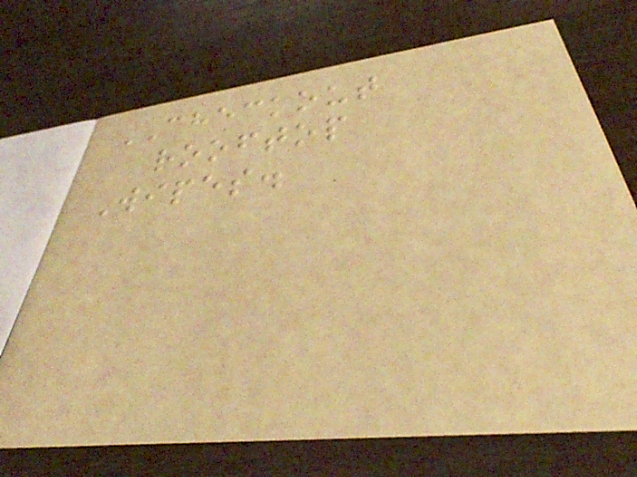CHECKOUT
rooftop
Wipes.
